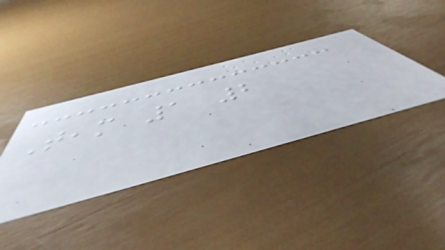Team 1 2
